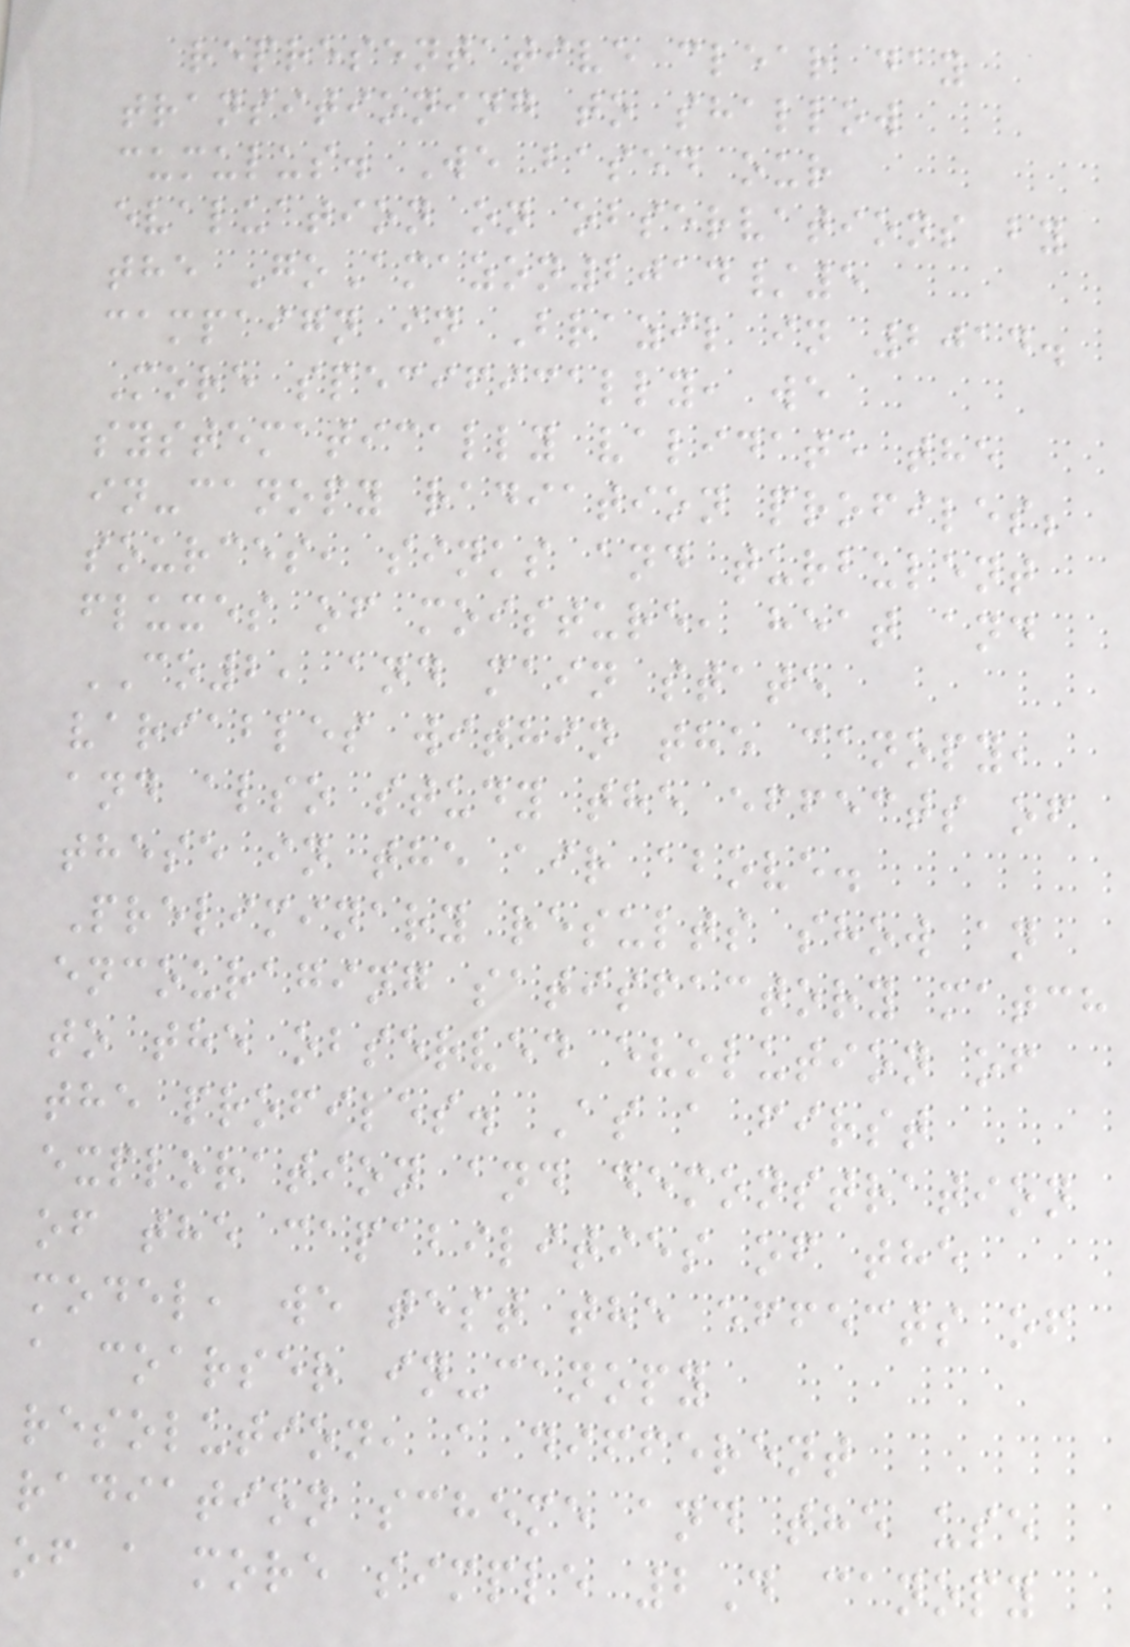representative clear day
transitioning to shallow
cumulus. We based our
evaluation on observations by
the GoAmazon2014/5
campaign in Brazil in 2014.
More specifically, we
systematically validate the
in-canopy radiation profiles;
sources, sinks and turbulent
fluxes of moisture, heat and
CO2, and main state
variables within the canopy,
and also study the effects of
these in the air above.
Preliminary results show an
encouraging satisfactory match
to the observed evolution of
the profiles. As a first
exploration and demonstration
of the capabilities of the
model, we test the effects of
a coarser in-canopy
resolution, a different
radiation scheme and the use
of a more simple 2D canopy
